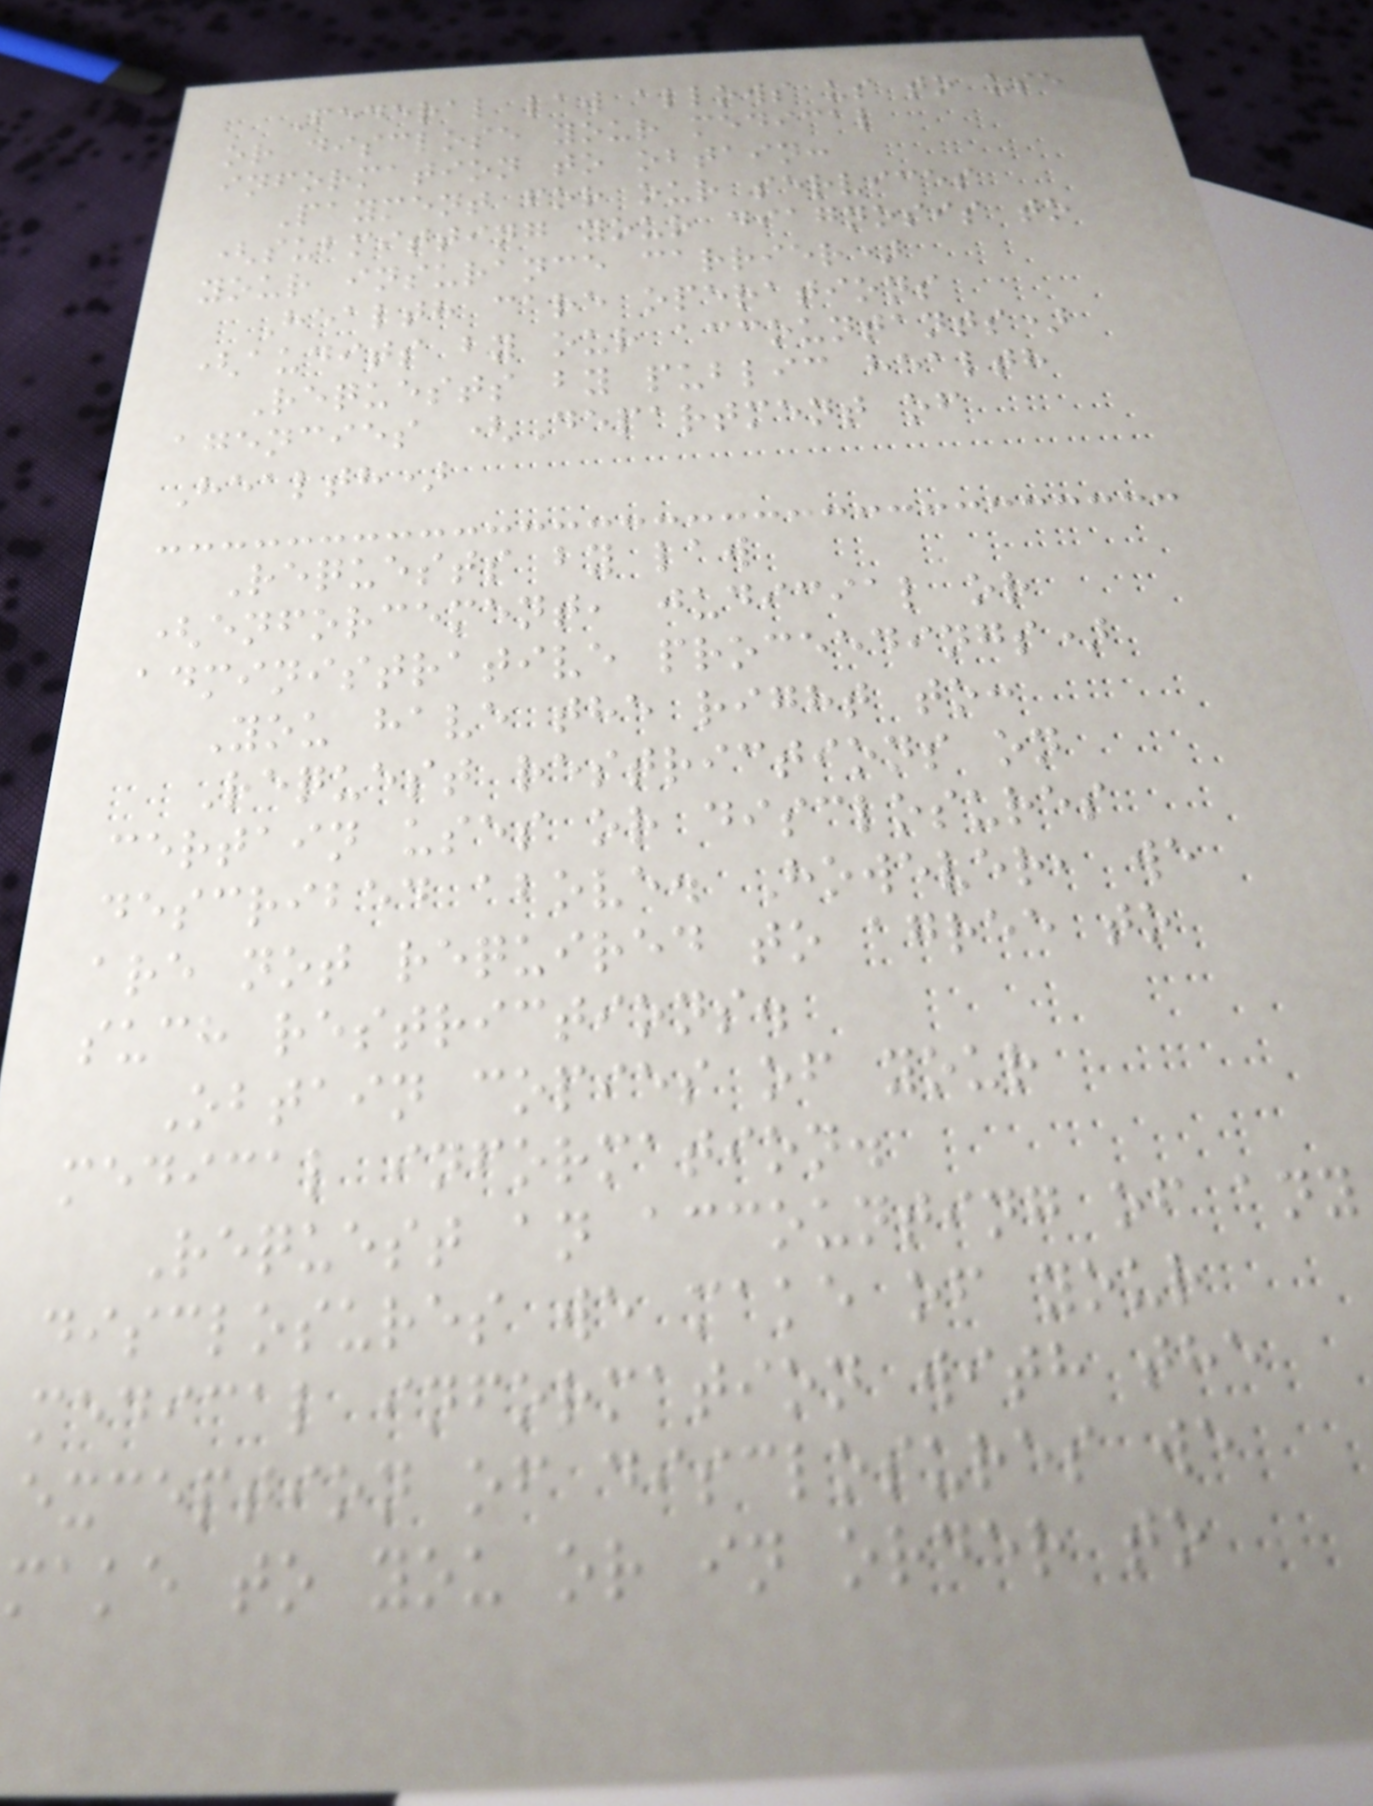Federal law allows us to use
or disclose your medical
information to obtain:
Payment for our services
(submitting your diagnosis to
your insurance carrier)
Health care operations
(audits by our accountants)
Requests by public health
agencies (Department of
Health)
Requests by law
(enforcement, judicial or
administrative proceedings)
You have the right to:
Request restrictions on
certain uses or disclosures
described above. However, we
are not required to agree to
such restrictions.
Obtain copies of your
medical information.
Request an accounting of any
disclosures we make of your
medical information with the
exception of disclosures we
make to you or in order to
